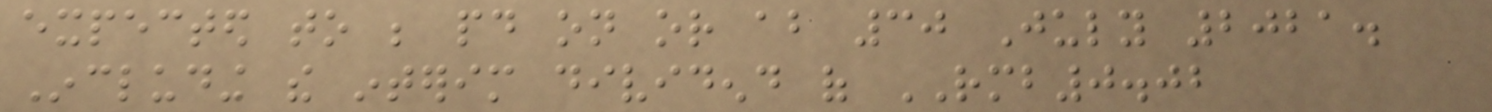expected to be paid on or about 30 July 2021.
Including the interim dividend of RMB0.02
